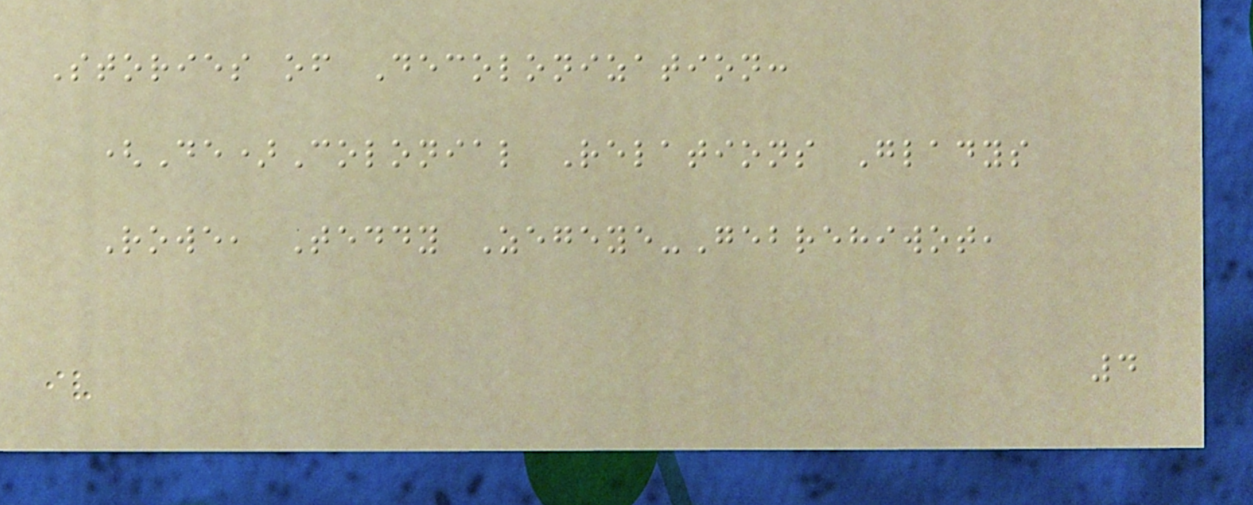Stories of Decolonization:
(De)Colonial Relations Gladys
Rowe, Teddy Zegeye-Gebrehiwot,
4
